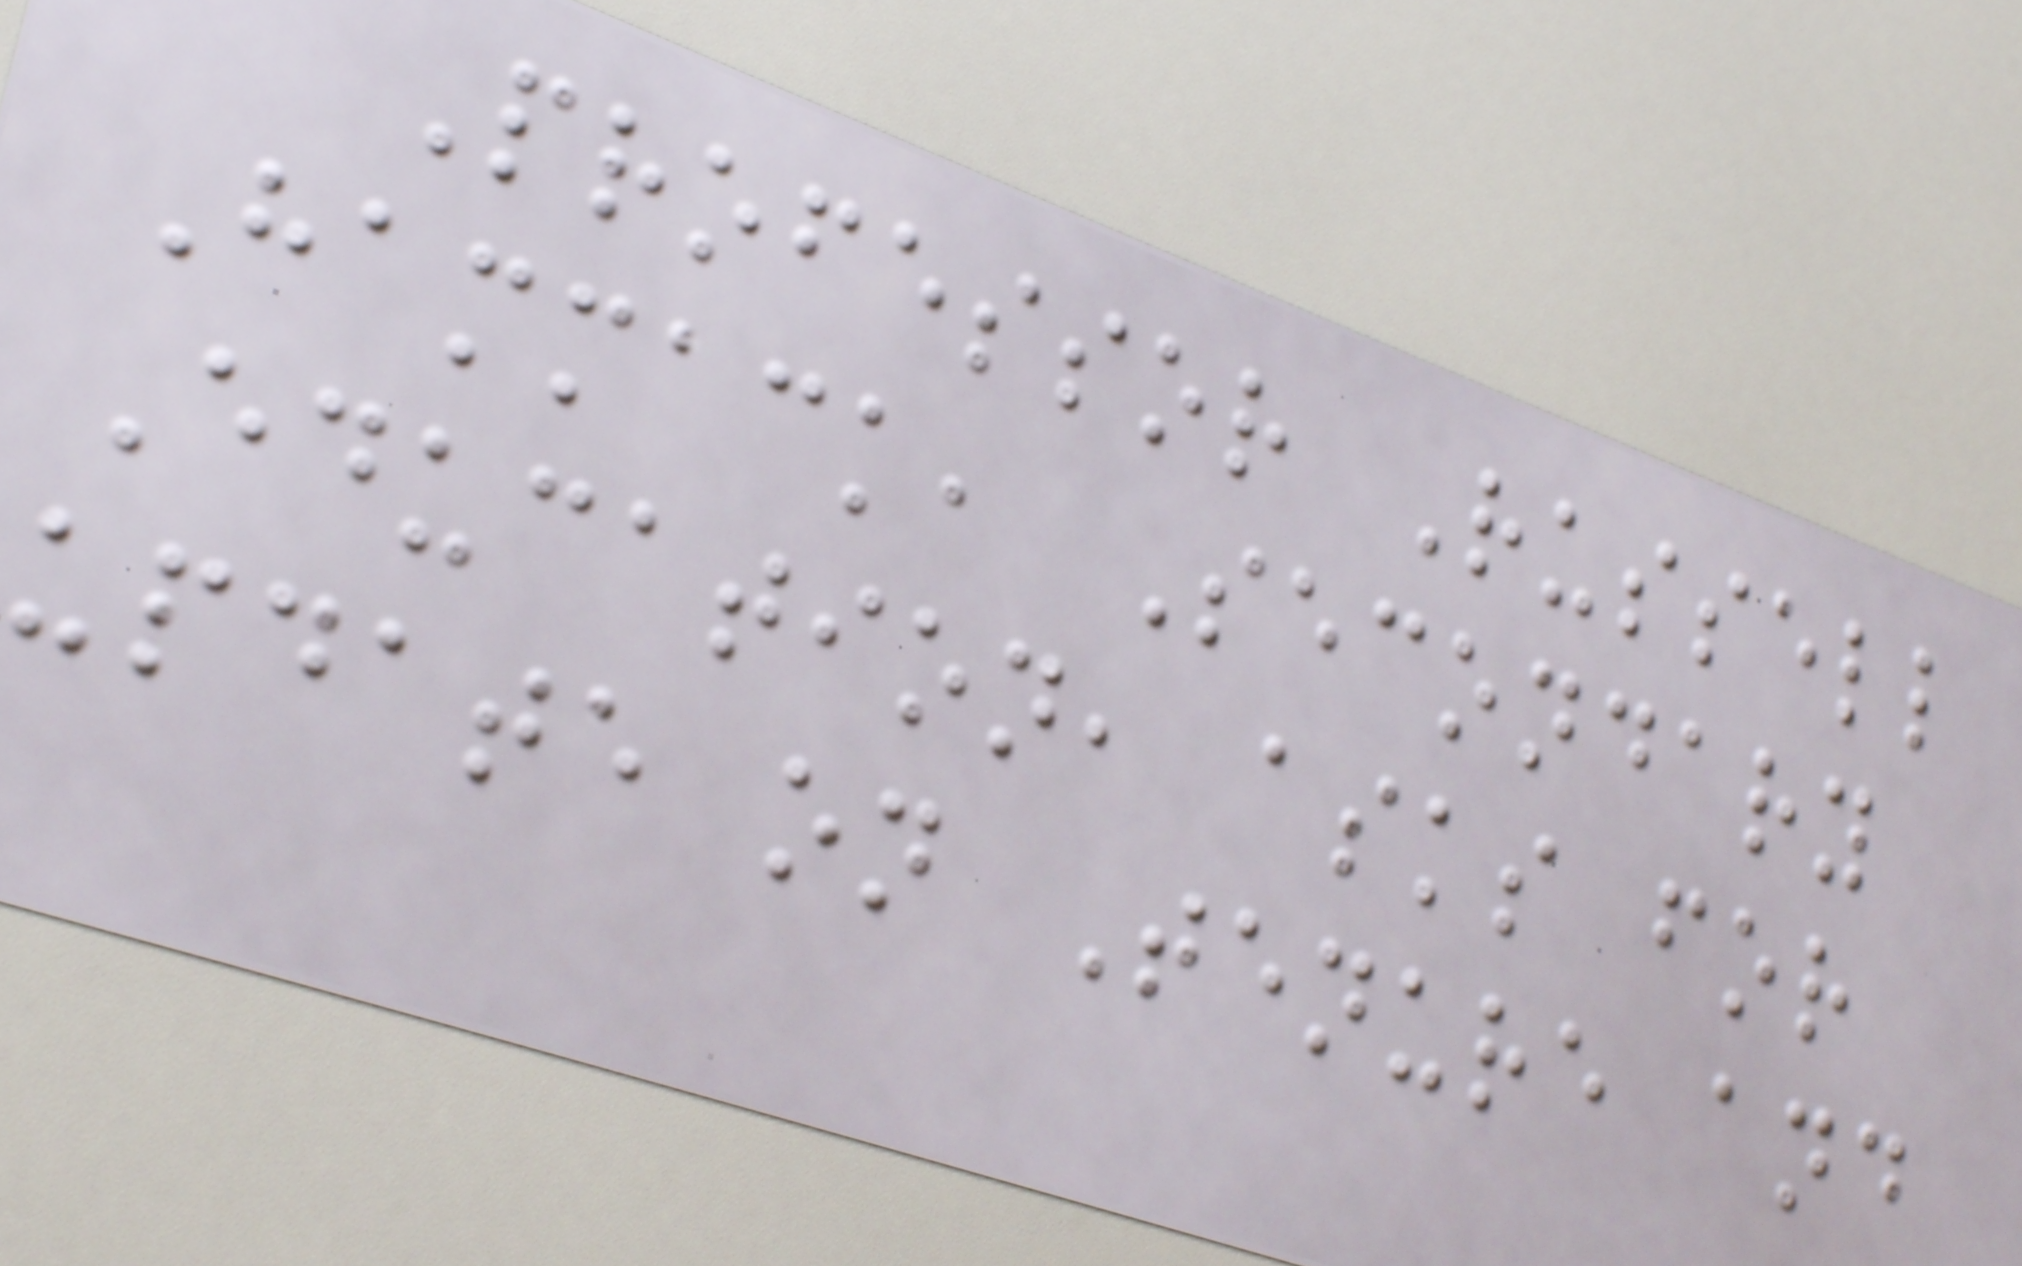Professor Russell
Hammack, Secondary
Education, asks for
update on Tenure and
